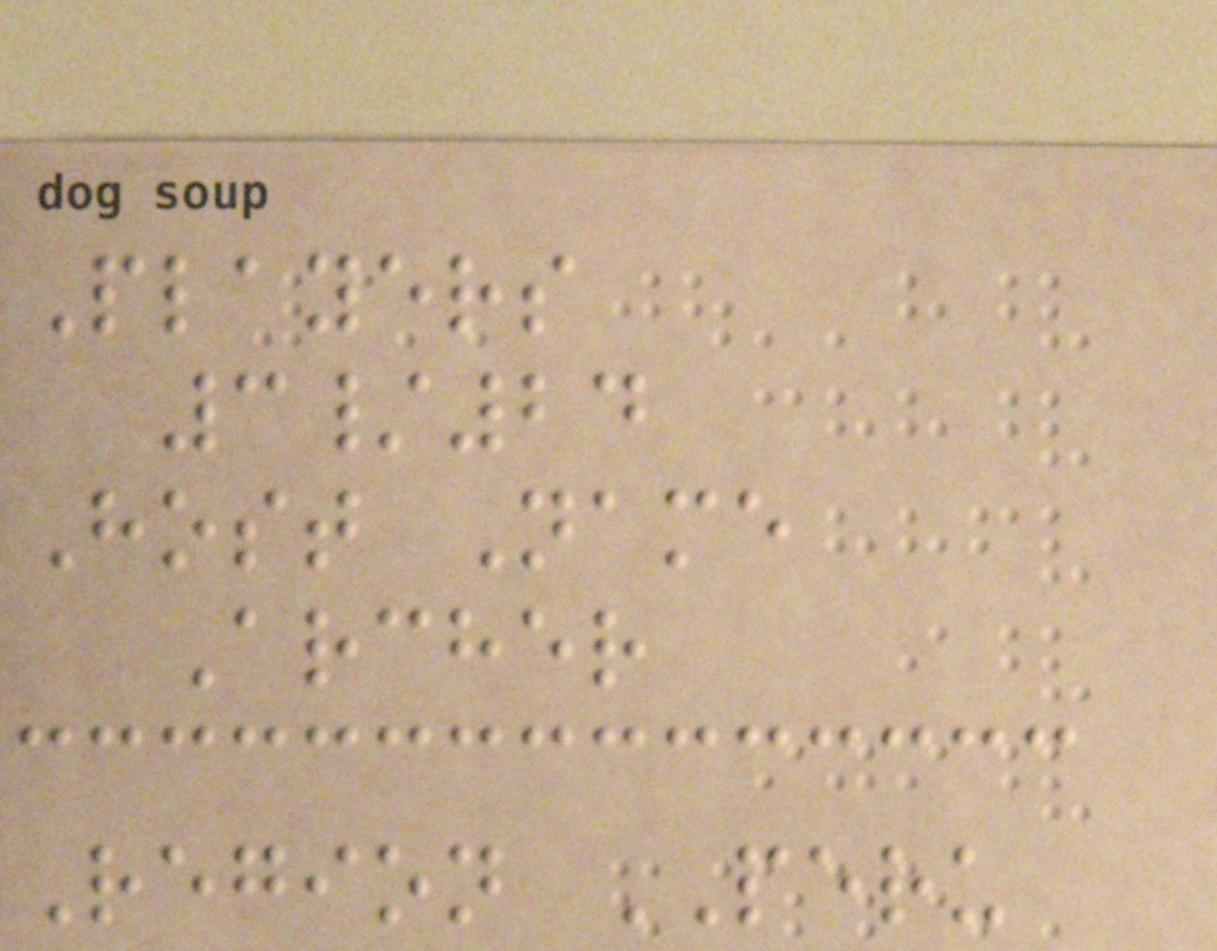Players
3/24
Host Name
Archer
Region PERU
